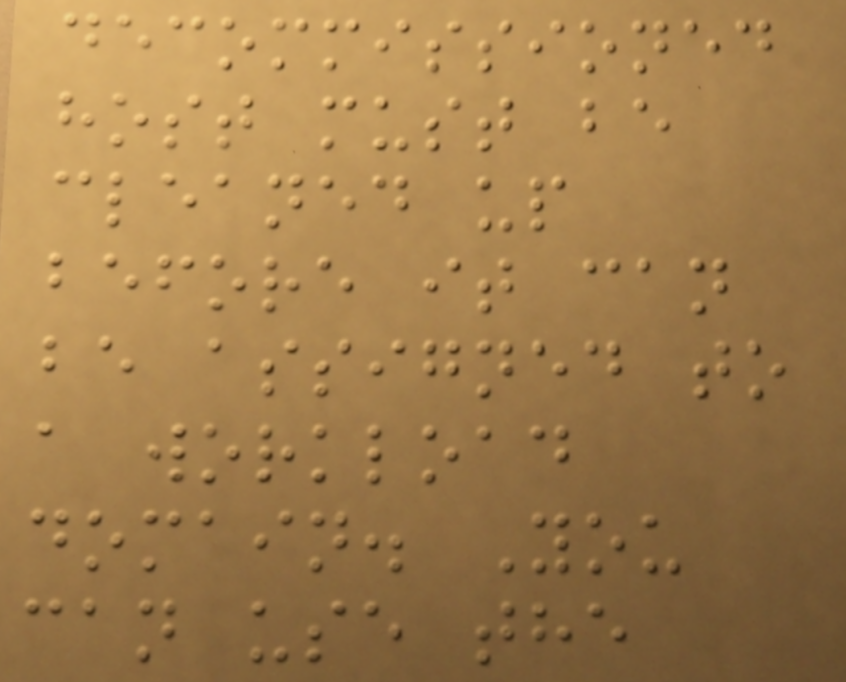decommissioned
host must be
cleaned up
before it can
be assigned to
a workload
domain. You
can use the
